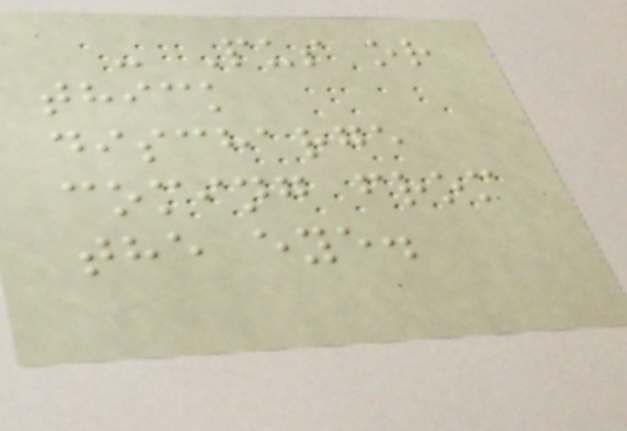- Pus or
thick
discharge
coming from
the eye.
